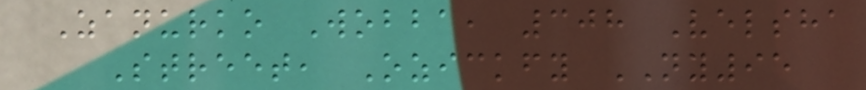Zanurko Wobba, 308 Velsha
Street, Ozickfy NY95
